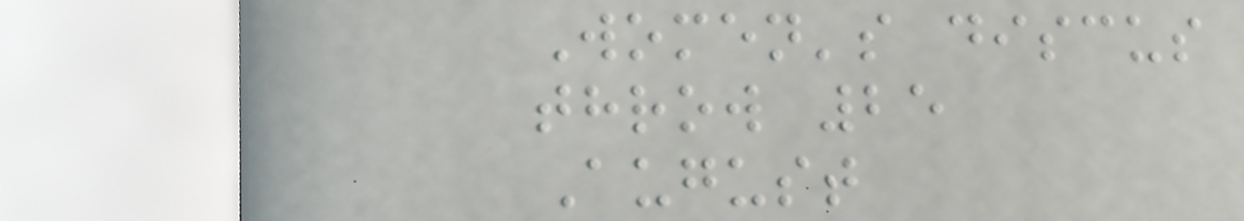Women's discus
throw 25
August
